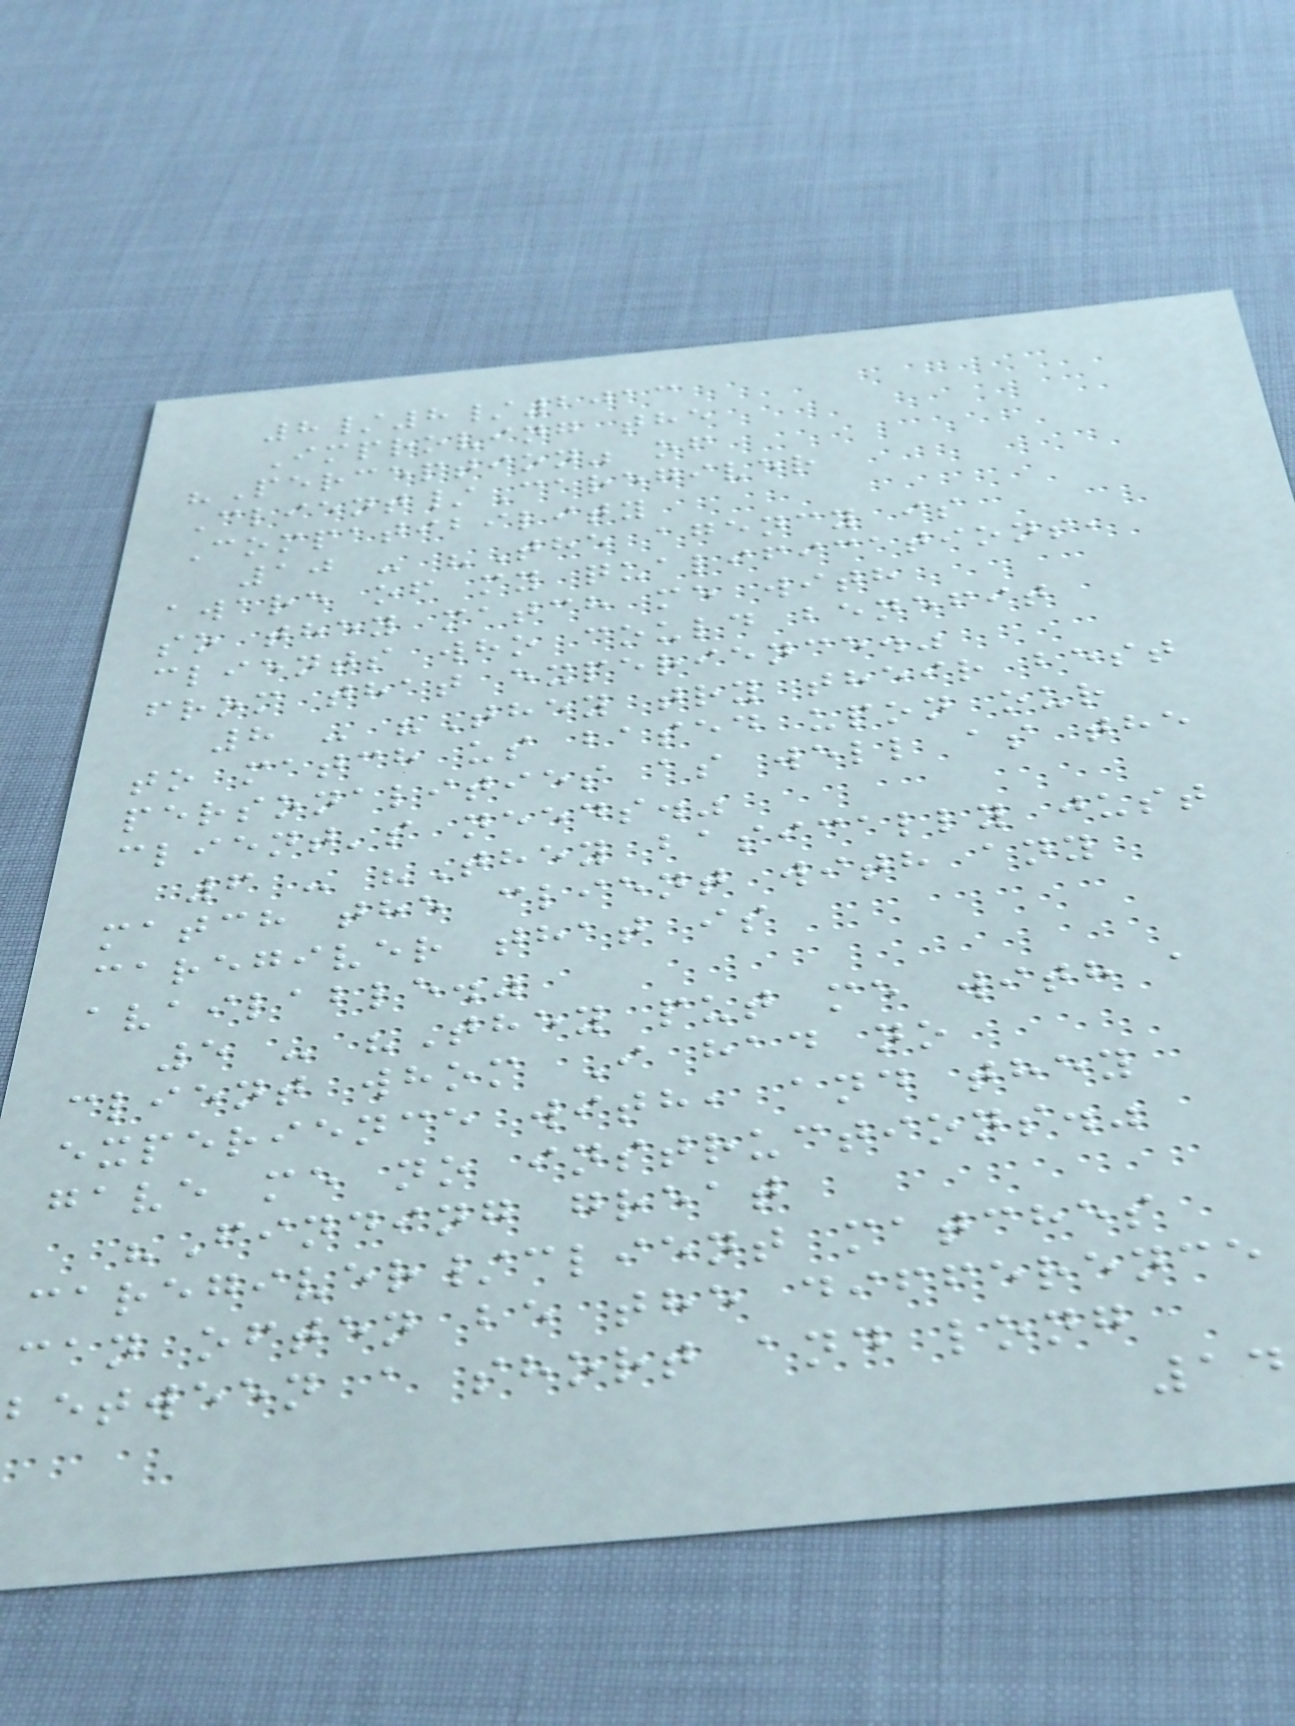8/8/2013
Improving the
"Perception" of
Client/Caregiver
Compatibility
10 - "The agency is
aware of my qualifications,
so they match me with
clients who could benefit
from that experience."
8 - "They try their best
to match us based upon our
personalities as well as the
client's needs."
6 - "They basically just
match the client with any
caregiver that is
available."
5 - "They put me with a
client whom I had no
experience with, and they
gave me no instructions."
"Finding great
caregiver/client matches
can often be the difference
between a short and long
